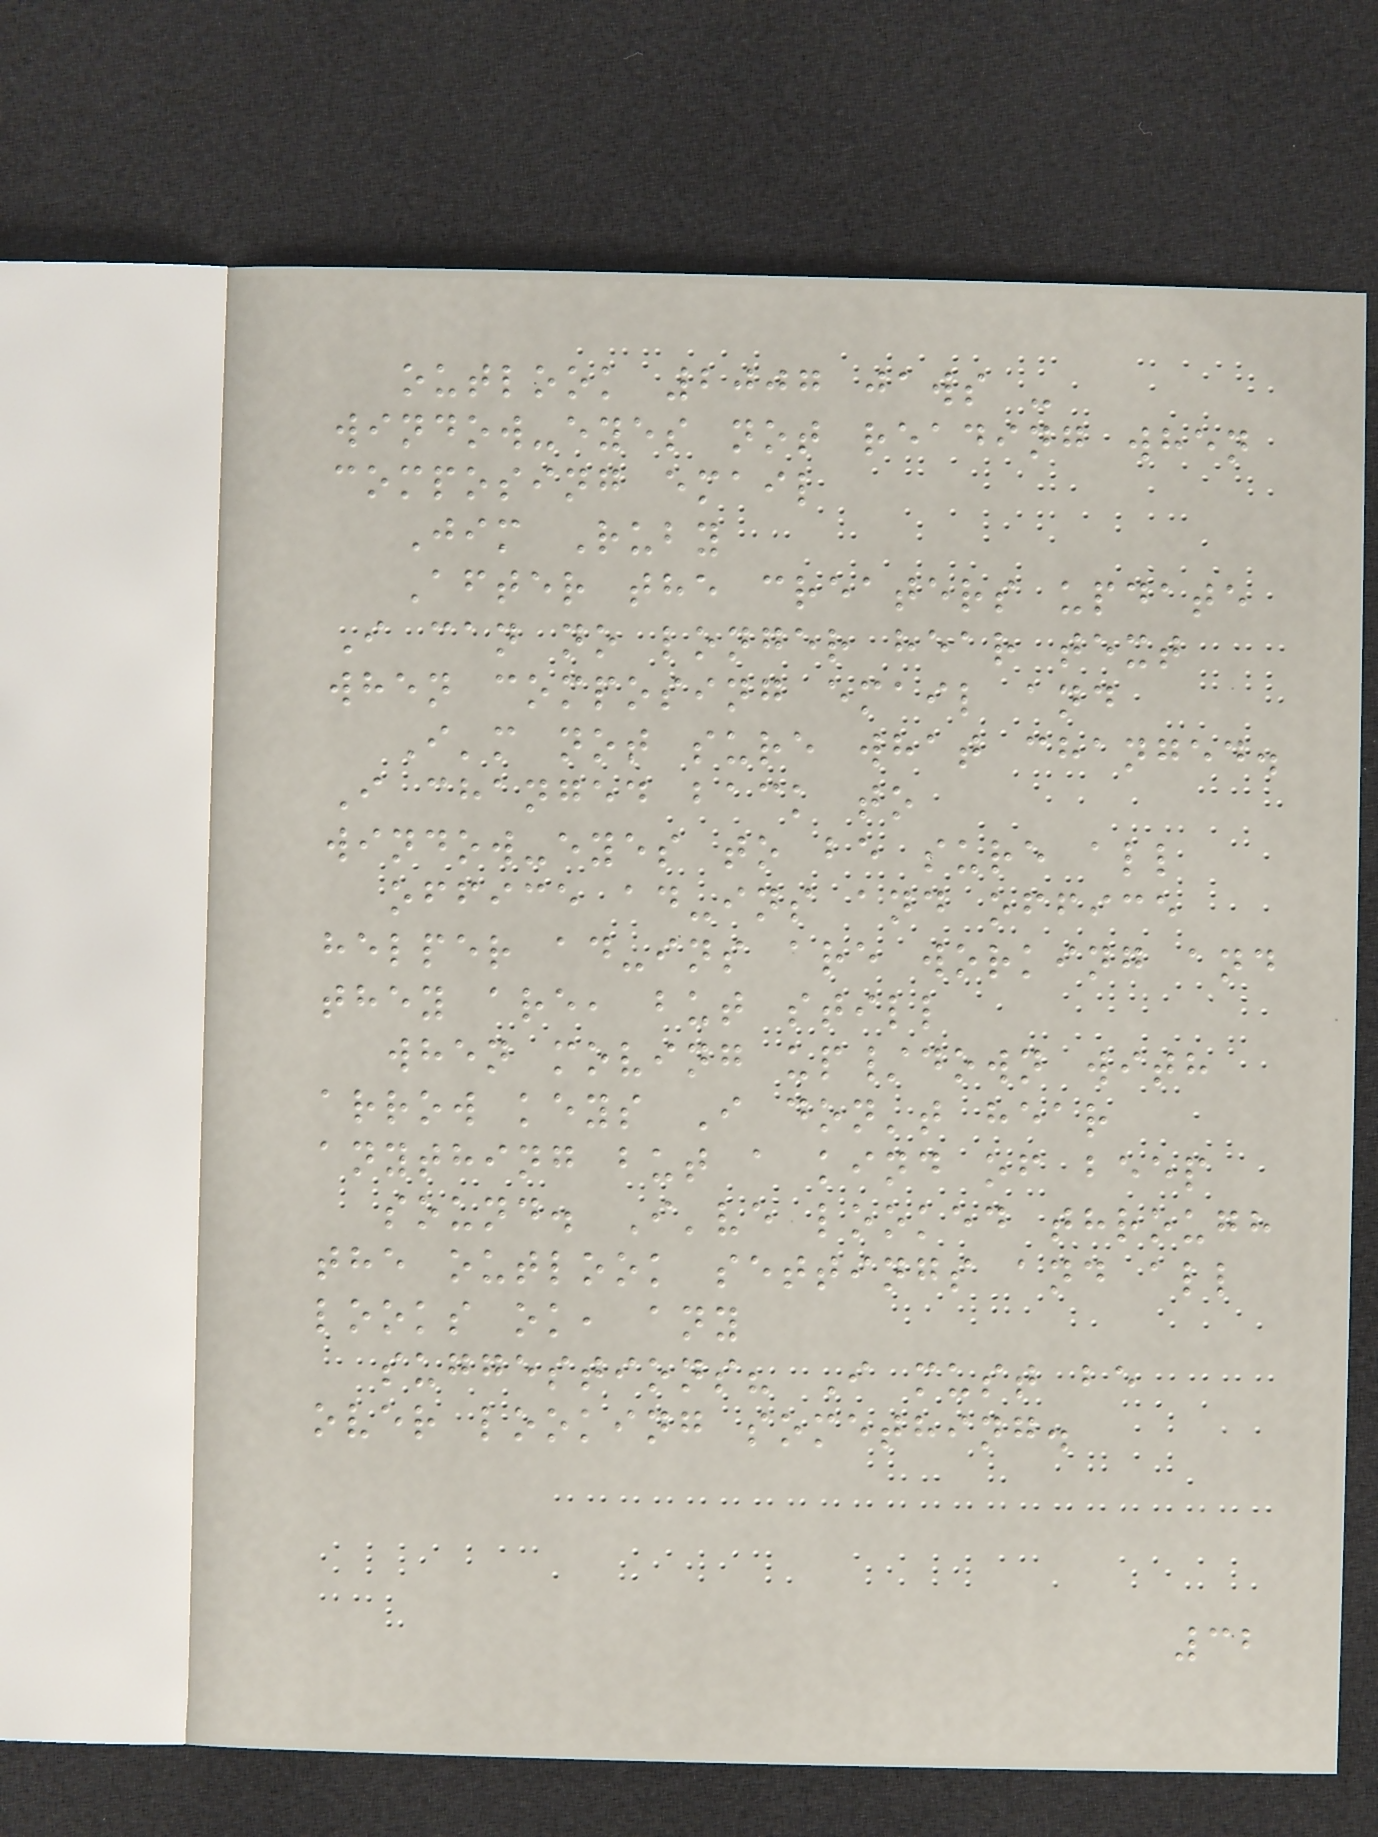outlook 2007 jaws -
window-eyes not reading when
composing email
Jim Ruby
After the creaters update
I can no longer hear text
when composing email and
I'm not sure what changed.
I changed back to
window-eyes to be sure all
office ad-ins and office
helper ad-ins are working and
they are, but still
when moving up/down with
arrow keys I don't hear
anything but a kind of beep
sound. I've looked through
the outlook settings and all
looks ok, any
suggestions? I must be
over looking something.
32
